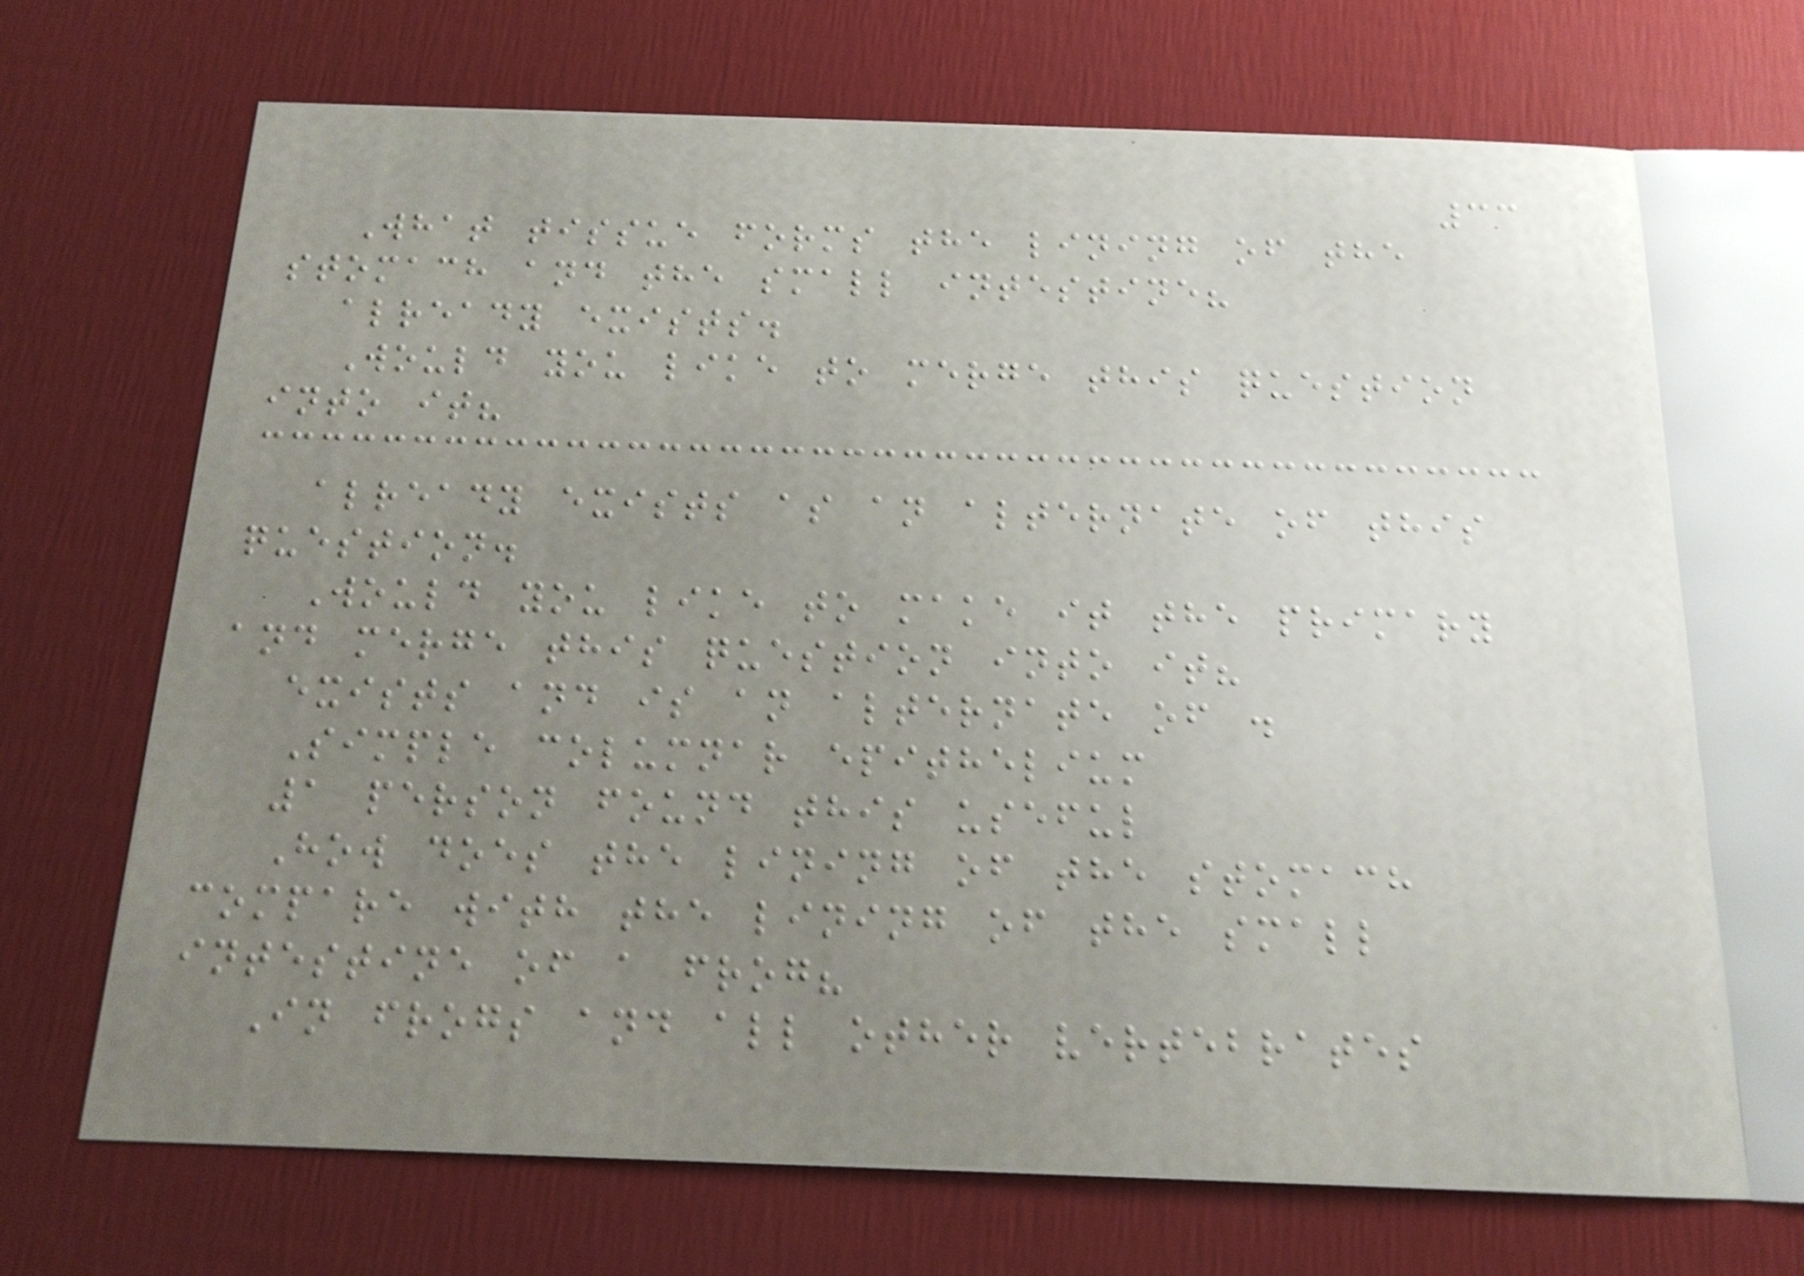33
What tissue forms the lining of the
stomach and the small intestine?
already exists.
Would you like to merge this question
into it?
already exists as an alternate of this
question.
Would you like to make it the primary
and merge this question into it?
exists and is an alternate of .
Simple columnar epithelium
1 person found this useful
How does the lining of the stomach
compare with the lining of the small
intestine of a frog?
In frogs and all other vertebrates
